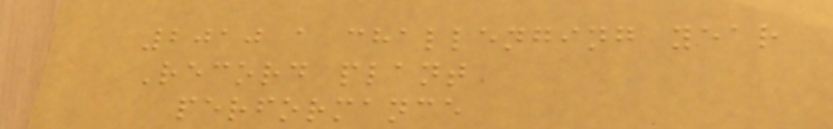2010 a challenging year
Record plant
performance
